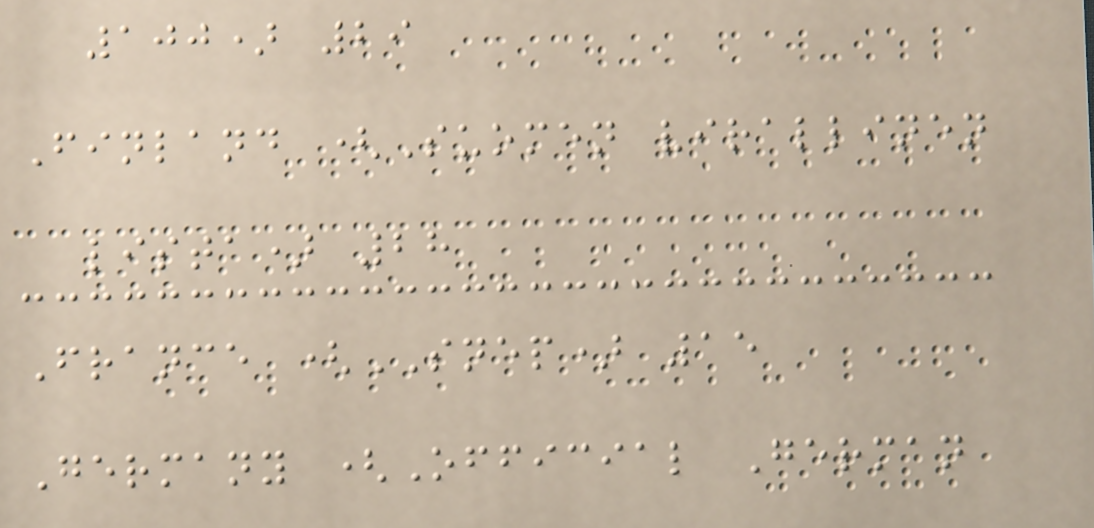100) 29
Finland (Suomen virallinen
lista) 28
France (SNEP) 15
Germany (Official German
